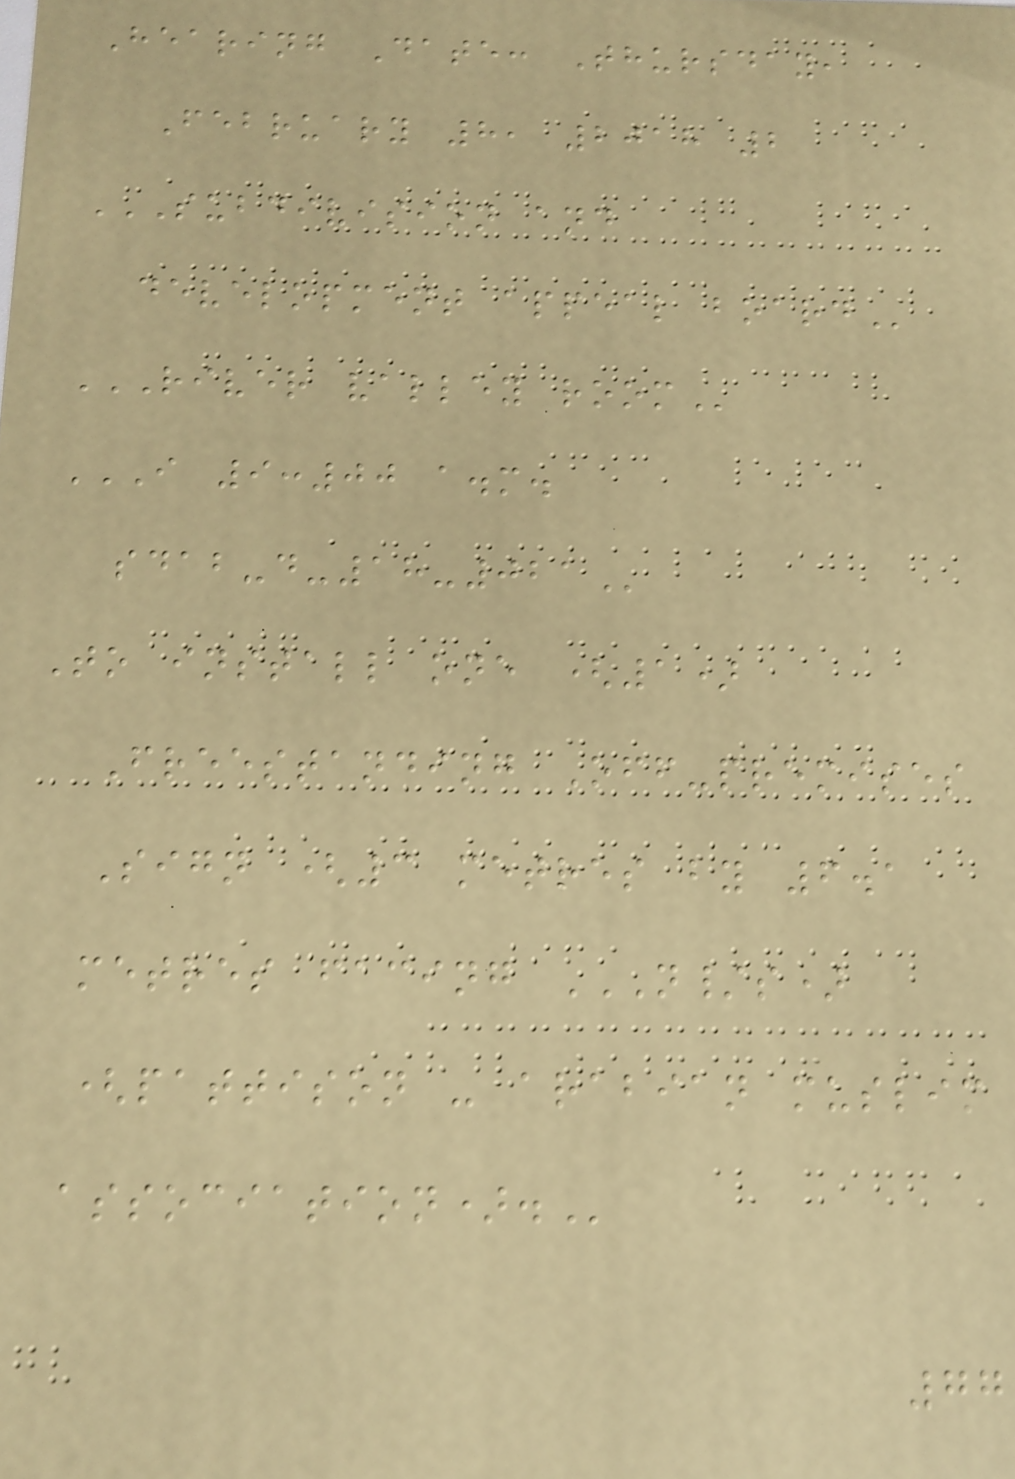Hearing Date: Thursday,
February 8, 2018 2
SUBDIVISION AND
DEVELOPMENT APPEAL BOARD
RIVER VALLEY ROOM
I 9:00 A.M.
SDAB-D-18-021
To install one (1)
Freestanding Off-premises
Sign (3 metres by 6.1
metres facing N/S)
(PATTISON - ARABIAN MUSLIM
ASSOCIATION).
77
